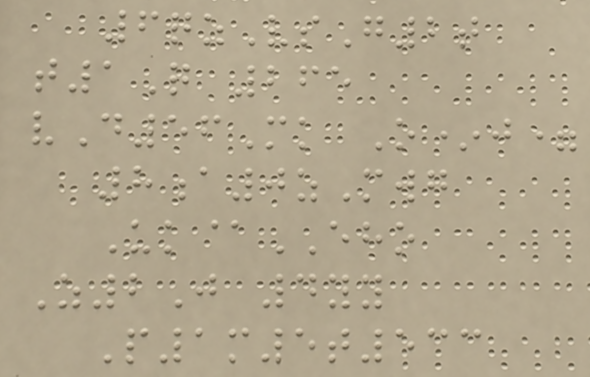6qzVsG2t
t1Q 265
vD56Mk O*j=
8a0zMwg
Uk@EHO
Z2J 4yy
P1m5t533
